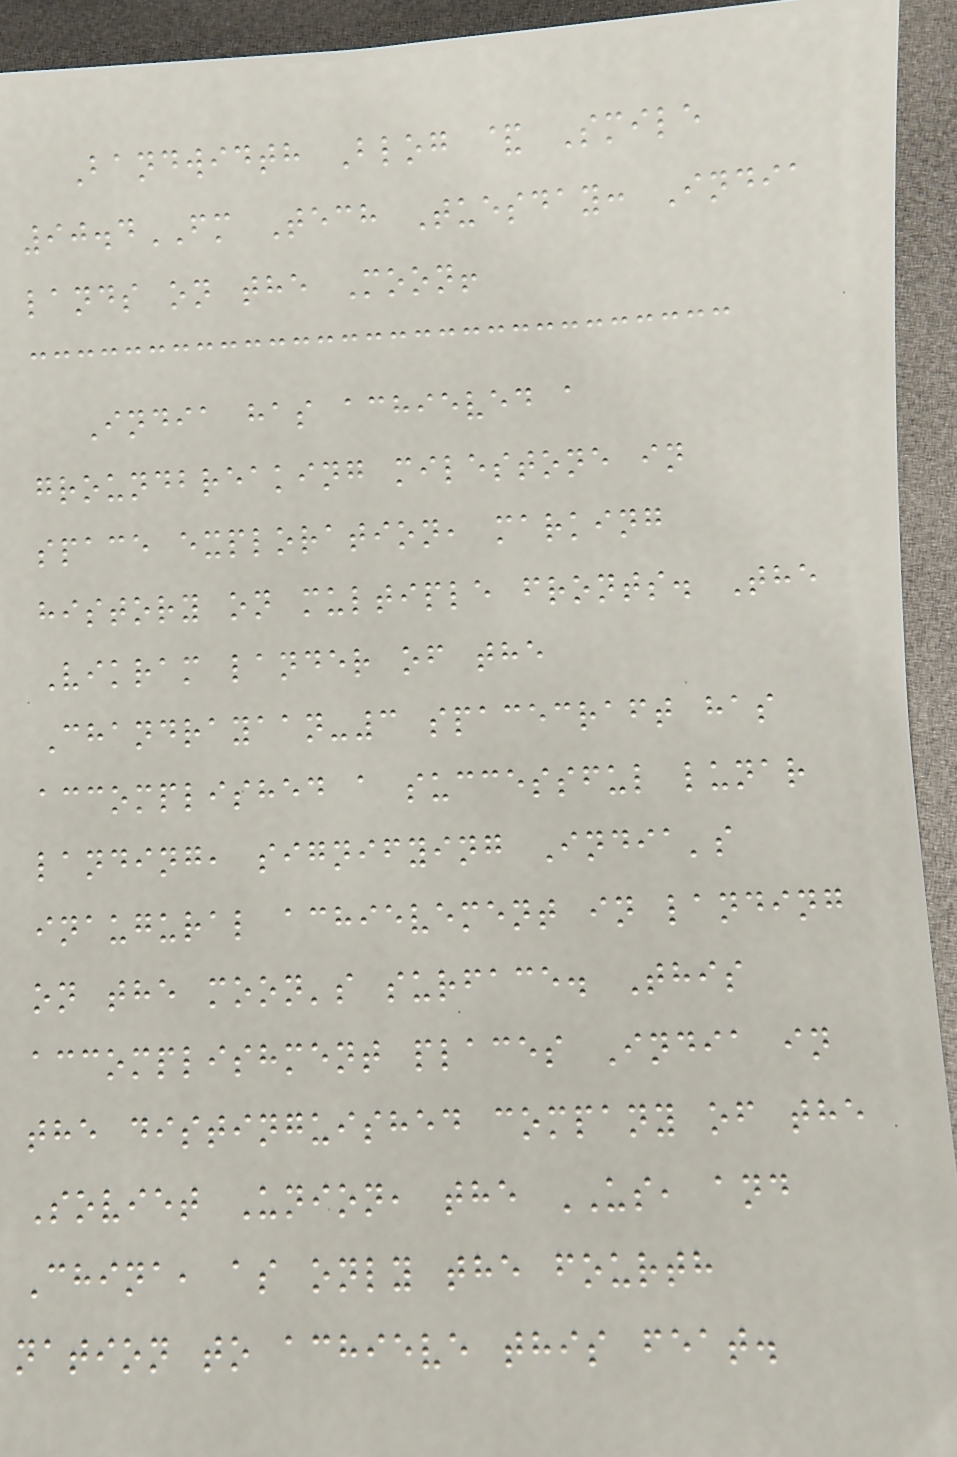Bandwidth Blog & Smile
90.4FM Tech Tuesday: India
lands on the Moon!
India has achieved a
groundbreaking milestone in
space exploration, marking
history on multiple fronts. The
Vikram lander of the
Chandrayaan-3 spacecraft has
accomplished a successful lunar
landing, signifying India's
inaugural achievement in landing
on the moon's surface. This
accomplishment places India in
the distinguished company of the
Soviet Union, the US, and
China, as only the fourth
nation to achieve this feat.
